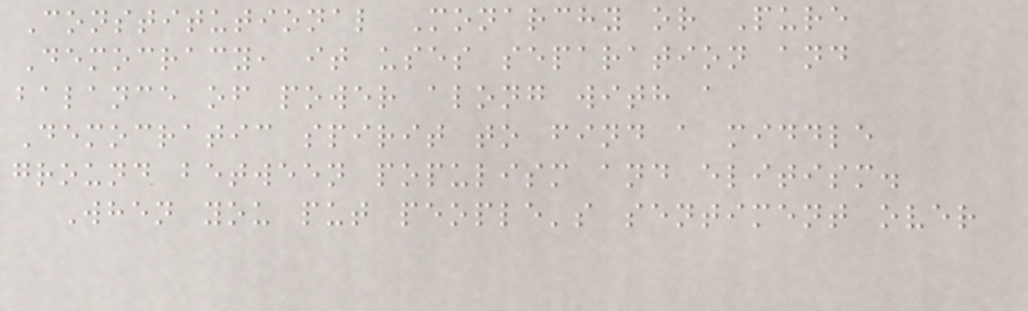Constitutional Monarchy or Pure
Democracy, it uses separation and
balance of power along with a
Democratic spirit to find a middle
ground between populism and elitism.
When you put people's sentiment over
